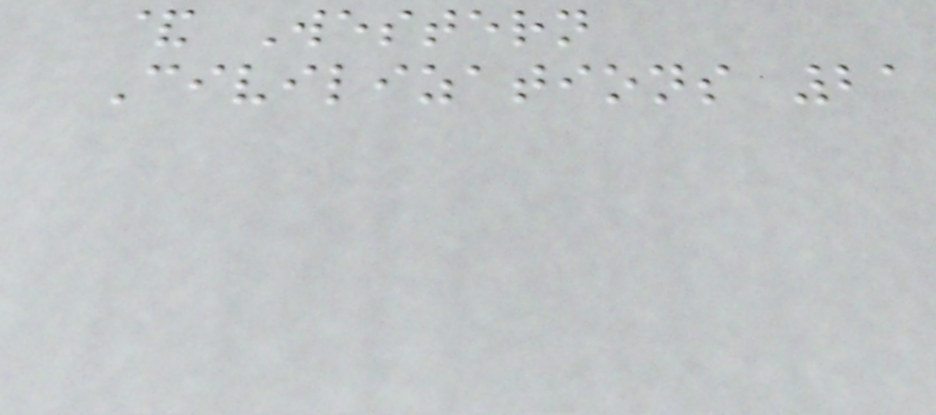& Western
Civilizations 21
